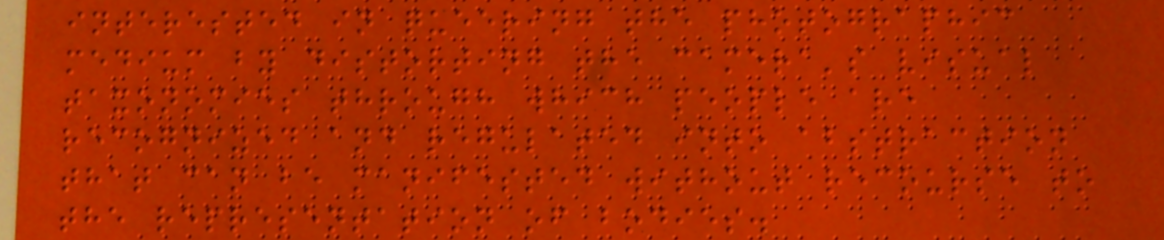interested in queering the photographic
medium by distorting the camera's visual
taxonomies through which people are
recognized and regulated into abstraction
that can be manifested without recourse to
the representation of bodies.
